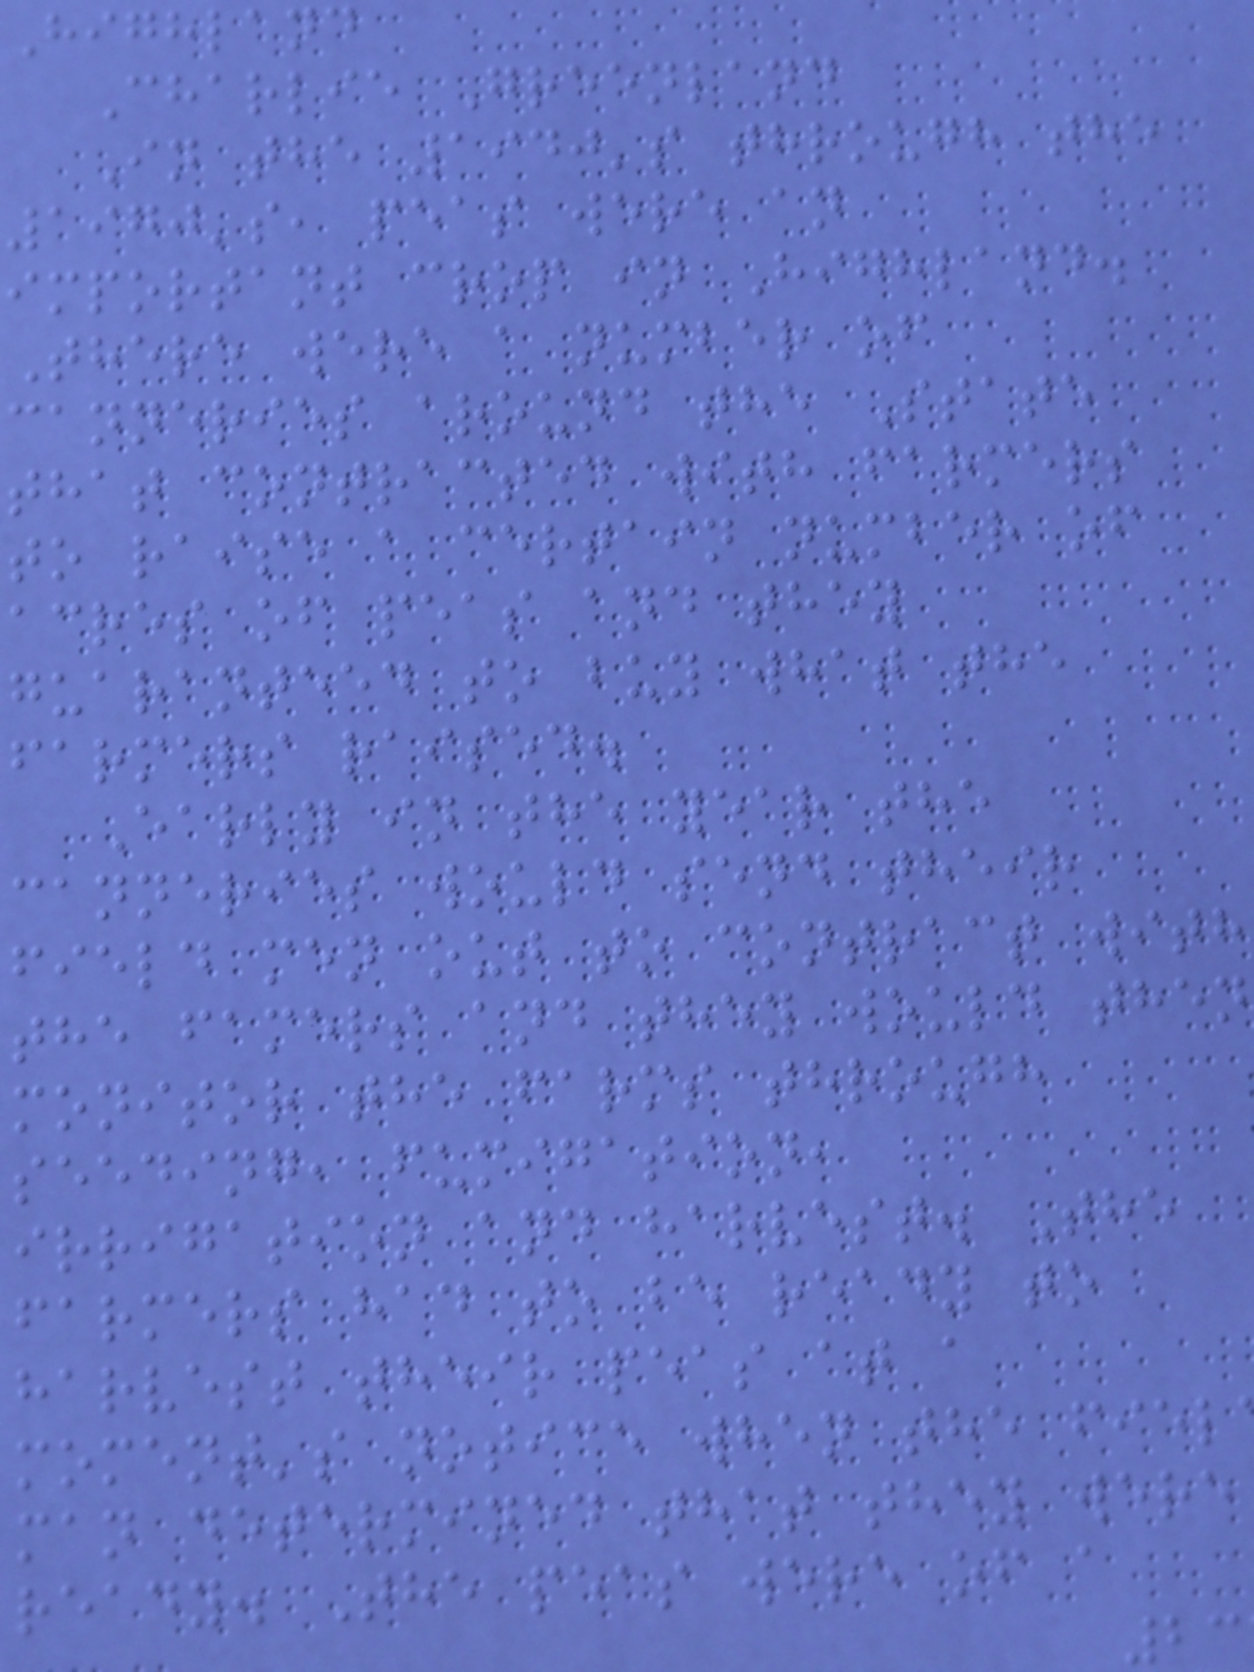Highland
Charlie Greenland
In the 1940's through the
1970's, peas were an
important crop in Highland.
There were a number of
canneries around the State
that contracted with farmers
to raise a certain number of
acres of peas and they
guaranteed to buy what the
farmers raised.
Early in the year the
canneries would send their
field men out to contract with
the famers and they would then
monitor the farms through
seeding, fumigation,
irrigation and harvest. The
farmers had to be ready to
harvest their peas at a
moment's notice when the fiel
man determined that they were
ready. The peas were of a
